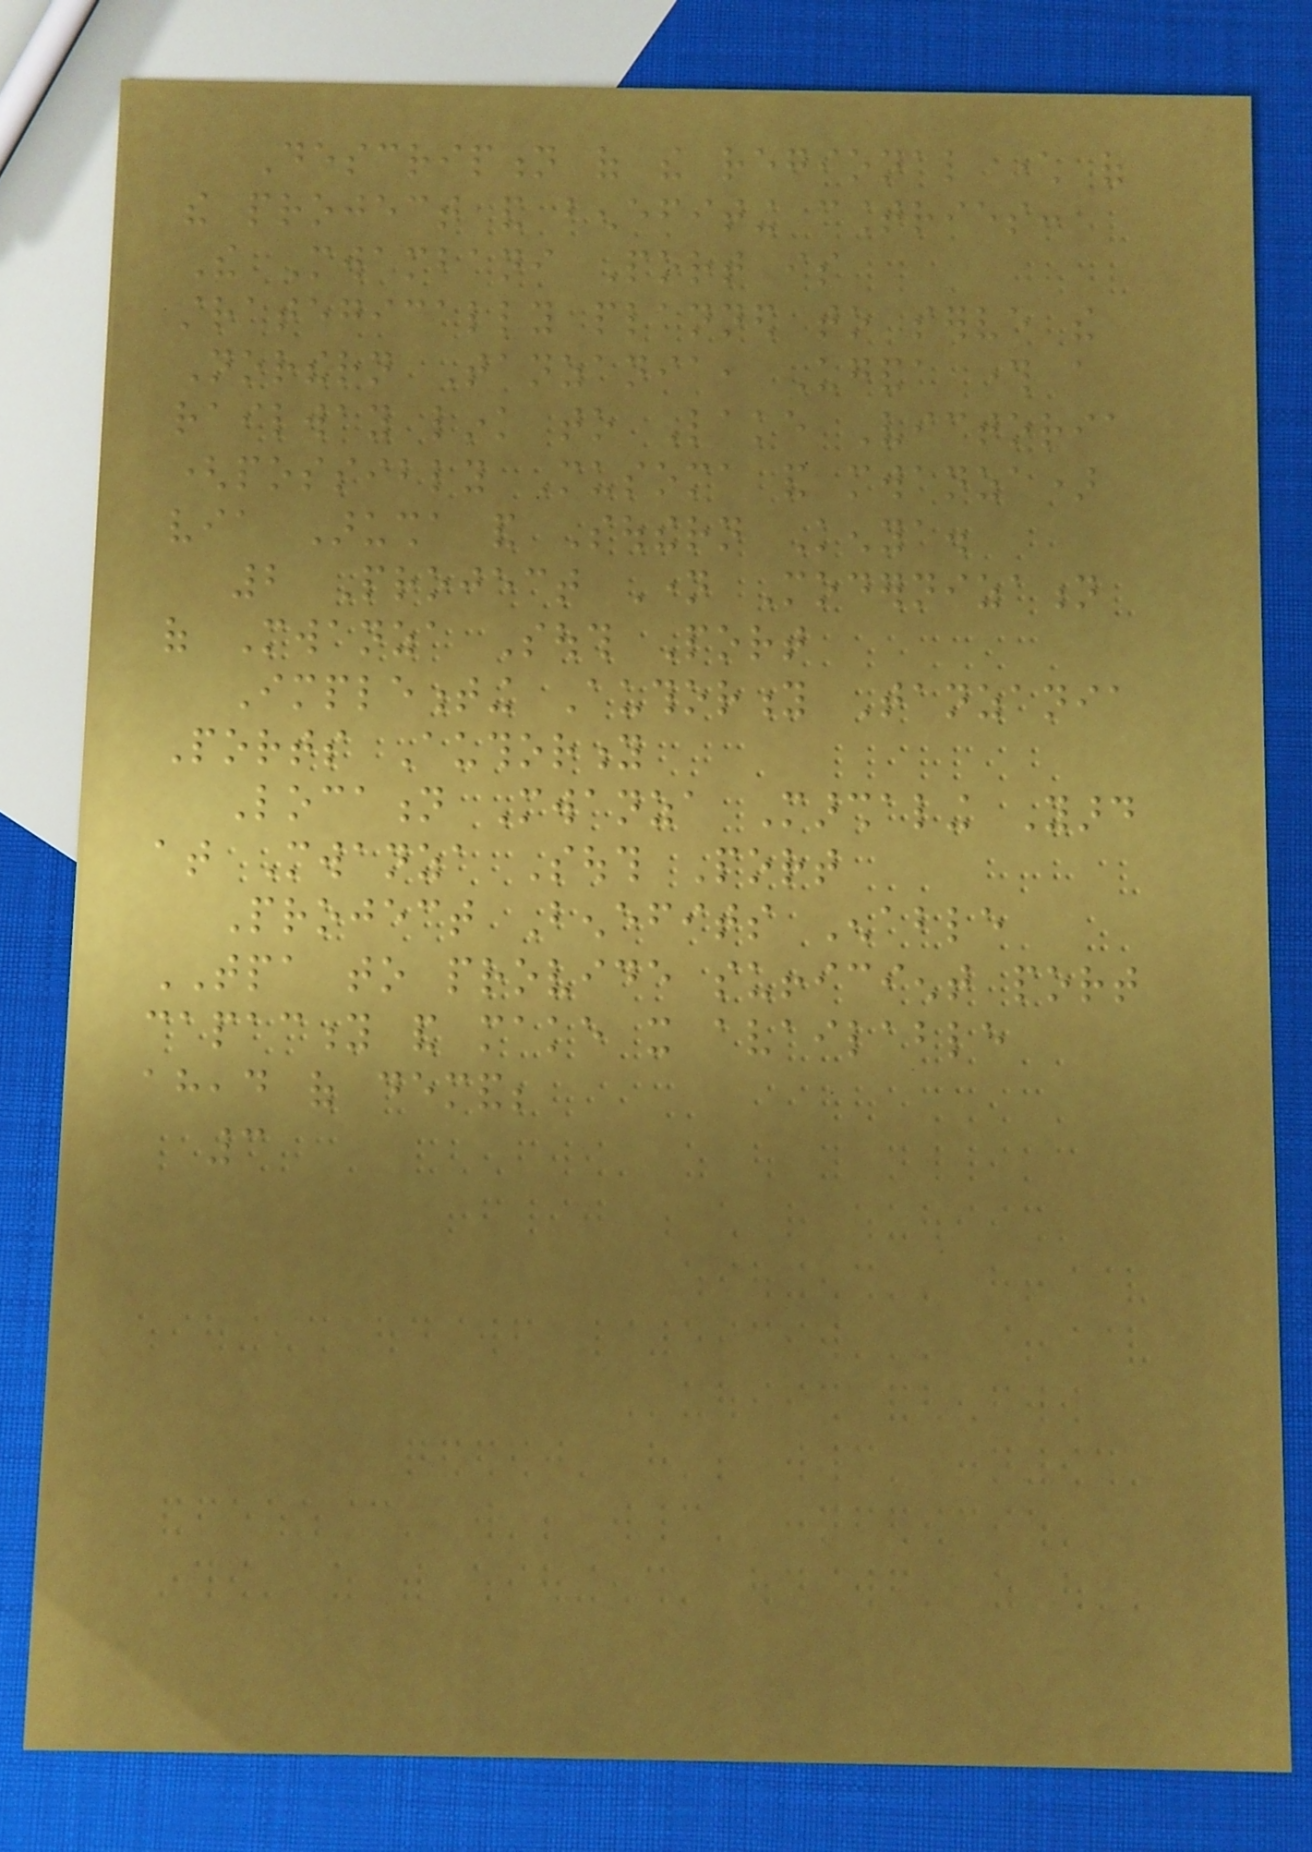Description of the regional character of
the project and benefiting countries:
The Mwambani Port is
strategically planned to serve the
Northern Tanzania, Uganda through a
railway link to Lake Victoria
(possibly Musoma and mwanza)
via Arusha and Southern Kenya.
2 Project Name Modernization
of Mwanza South Port
Implementing Authority Tanzania
Ports Authority
Location Mwanza Marshaling Yard
at Mwanza South Port
Project Benefits Enable
TPA to provide sufficient port
capacity and make it available
ahead of demand;
3
